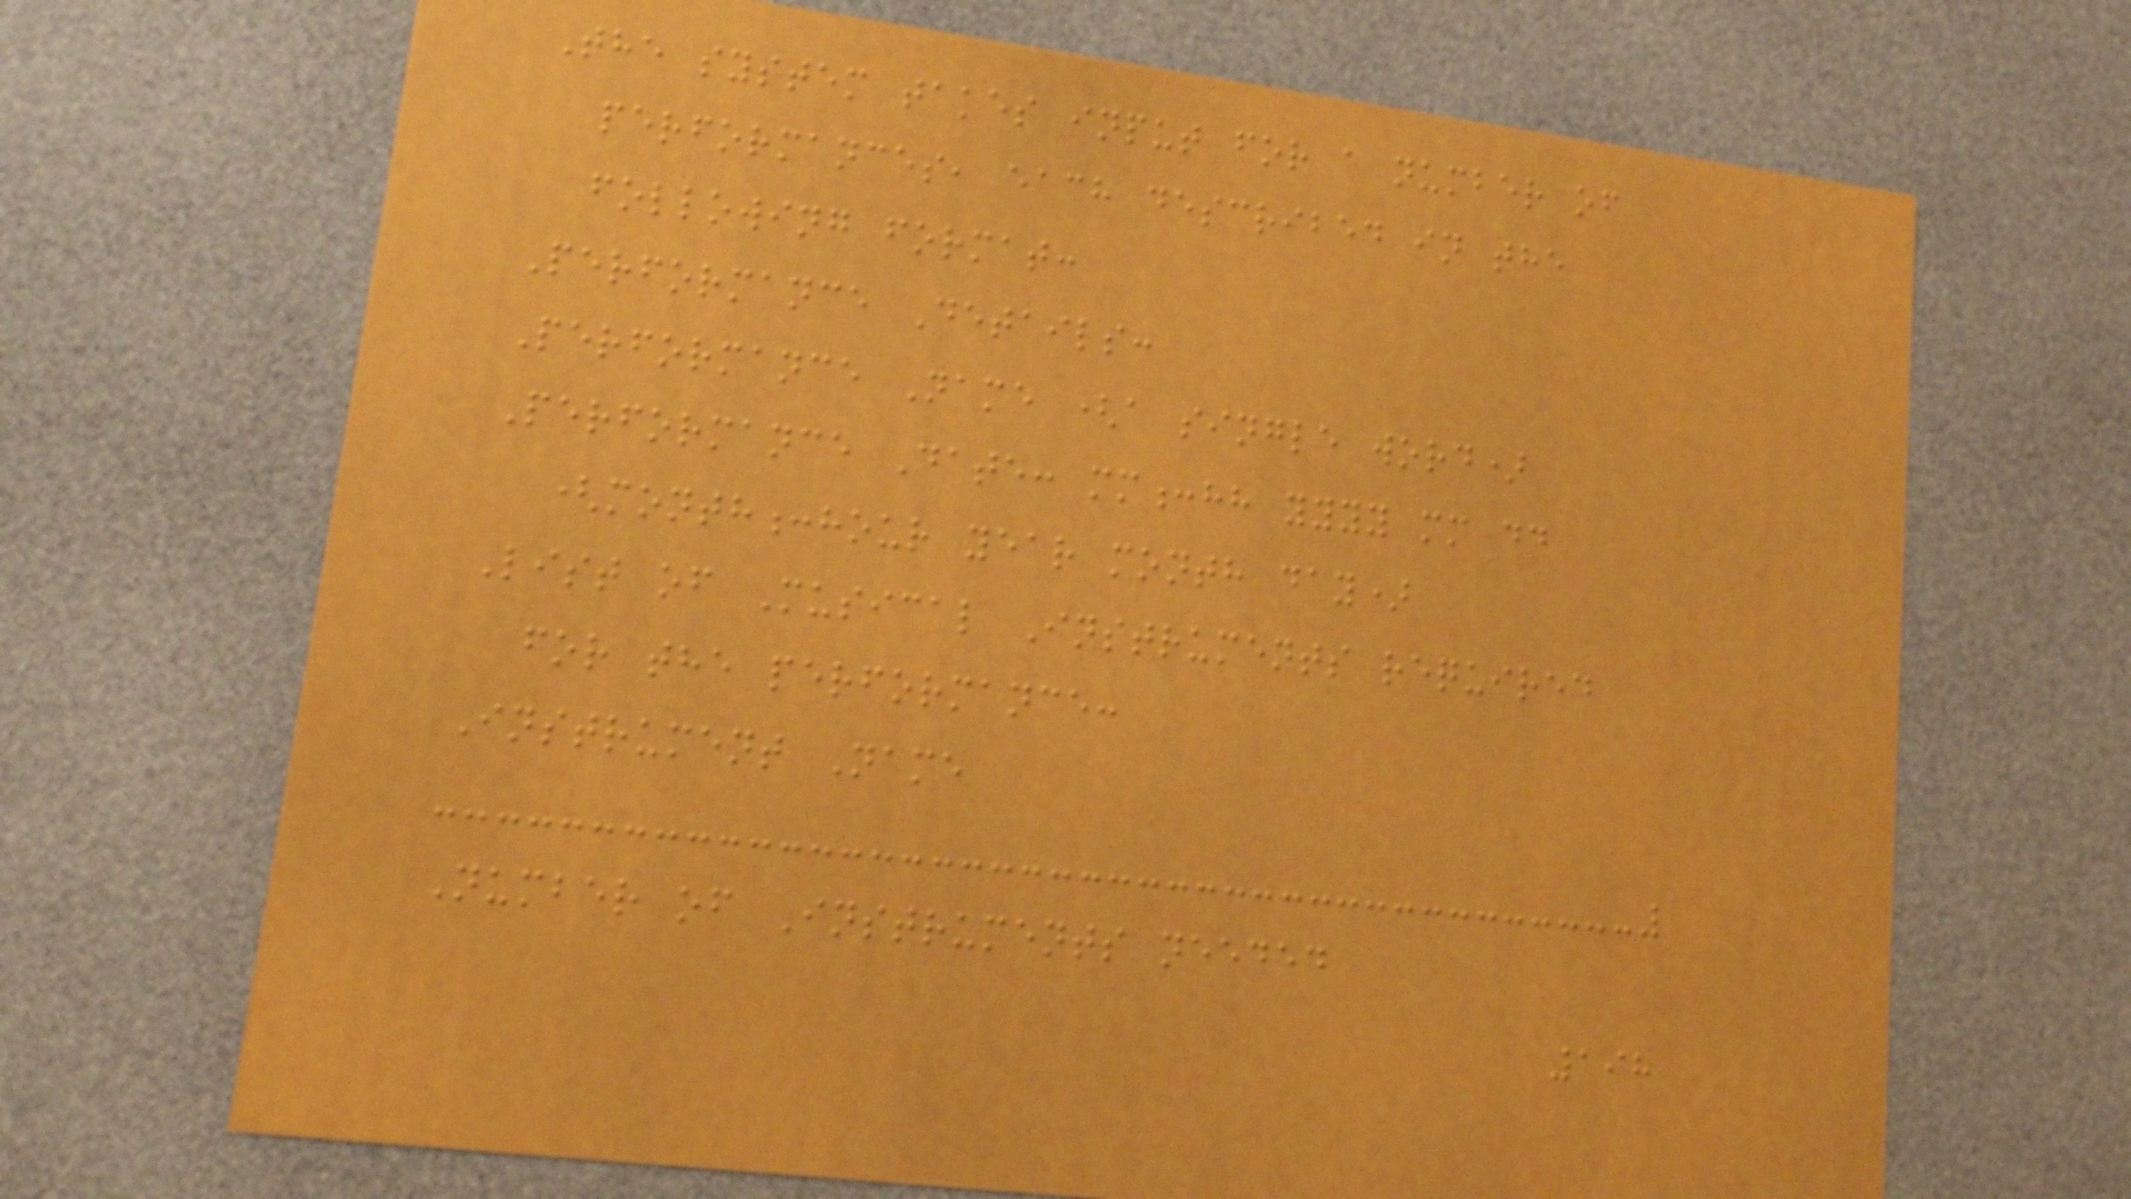The system takes input for a number of
performances, each described in the
following format:
Performance Details:
Performance Name (a single word)
Performance Date: mm:hh yyyy mm dd
(month:hour year month day)
List of Musical Instruments required
for the performance:
Instrument Name
Number of Instruments needed
198
